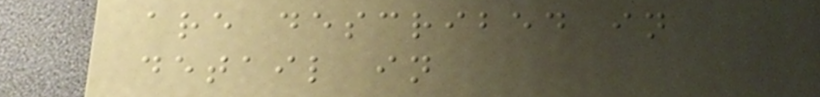are described in
detail in
